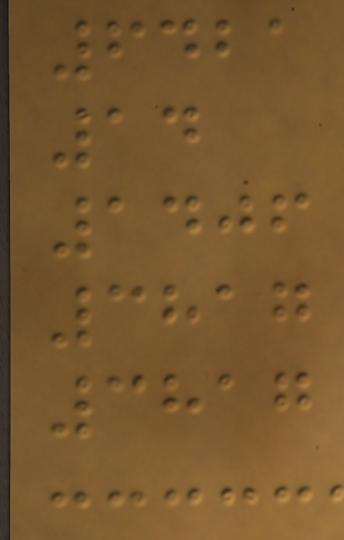6421
14
1406
3817
3817
